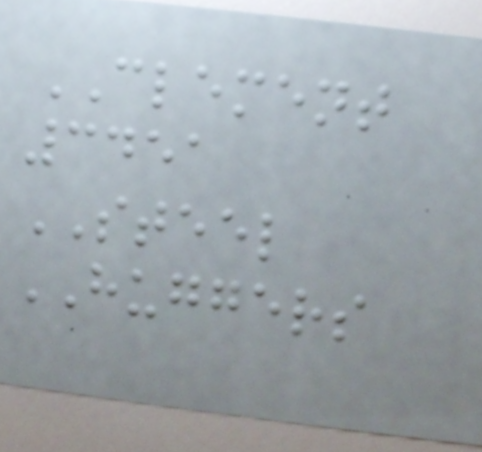CLEMENT
3451
STEEL
HUGGERS
